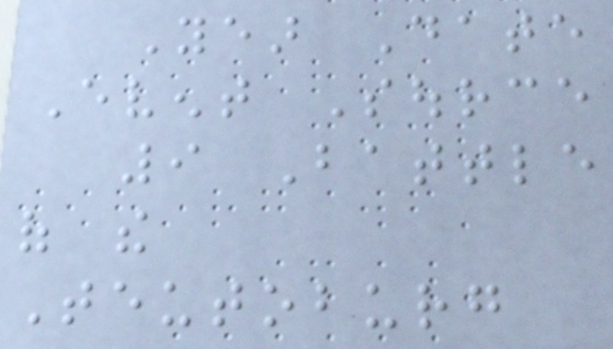Year Date
Event Source
9 Battle
of the
Teutoburg
